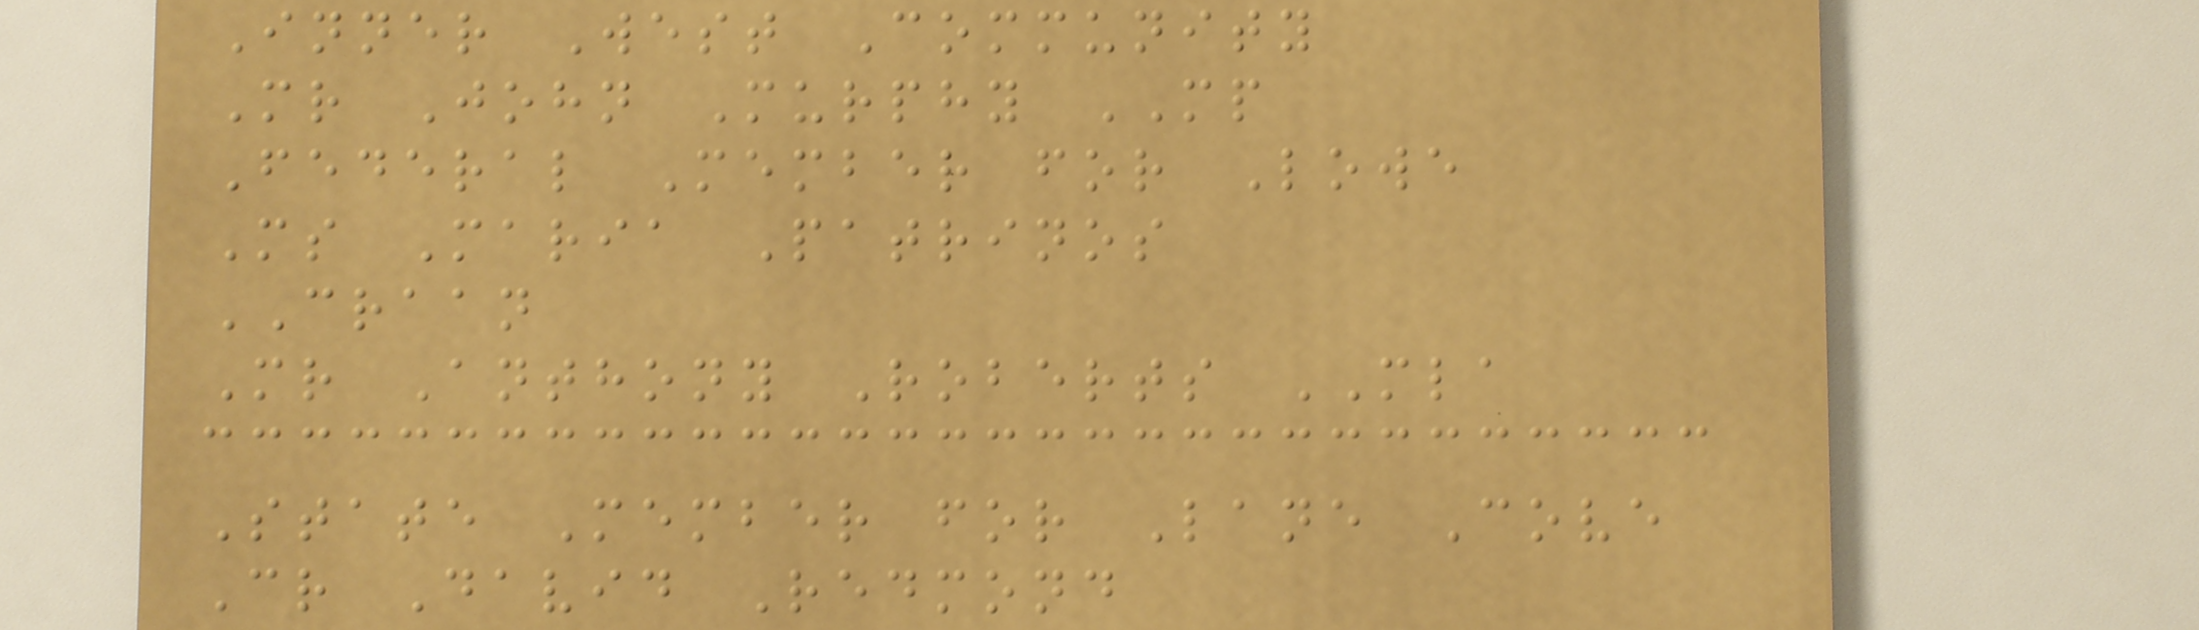Inner West Community
Mr John Murphy MP
Federal Member for Lowe
Ms Maria Patrinos
CRAAN
Mr Anthony Roberts MLA
State Member for Lane Cove
Cr David Redmond
